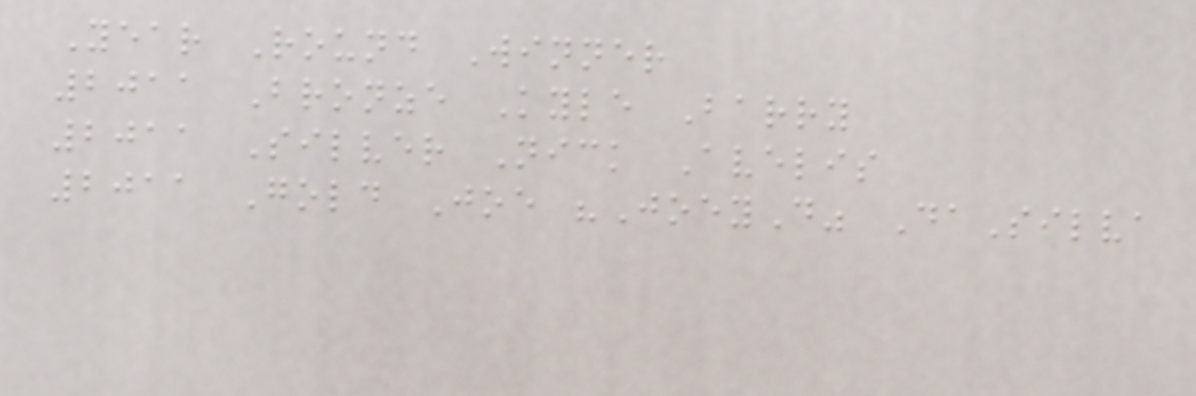Year Round Winner
2011 Bronze Kyle Barry
2011 Silver Nick Avelis
2011 Gold Joe "JoeyD" DaSilva
